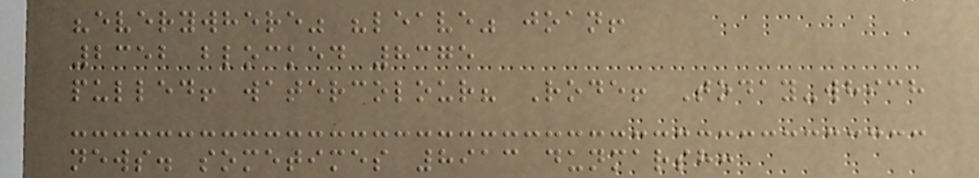"everywhere" "leave" joan!
2352 blocked 8375
pulled! watercolour? Rode! Today-which
news. sometimes 8913 dunmarsh:
